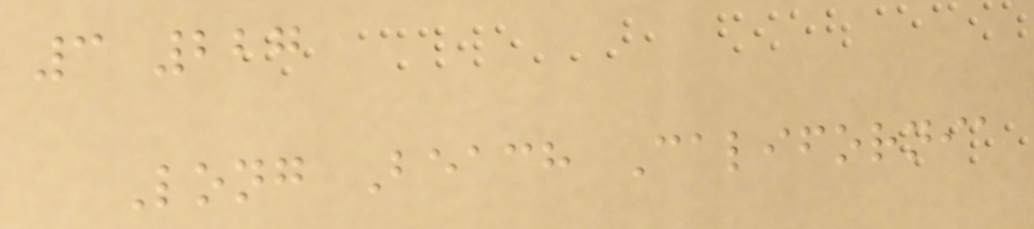3 227
Long Beach California
